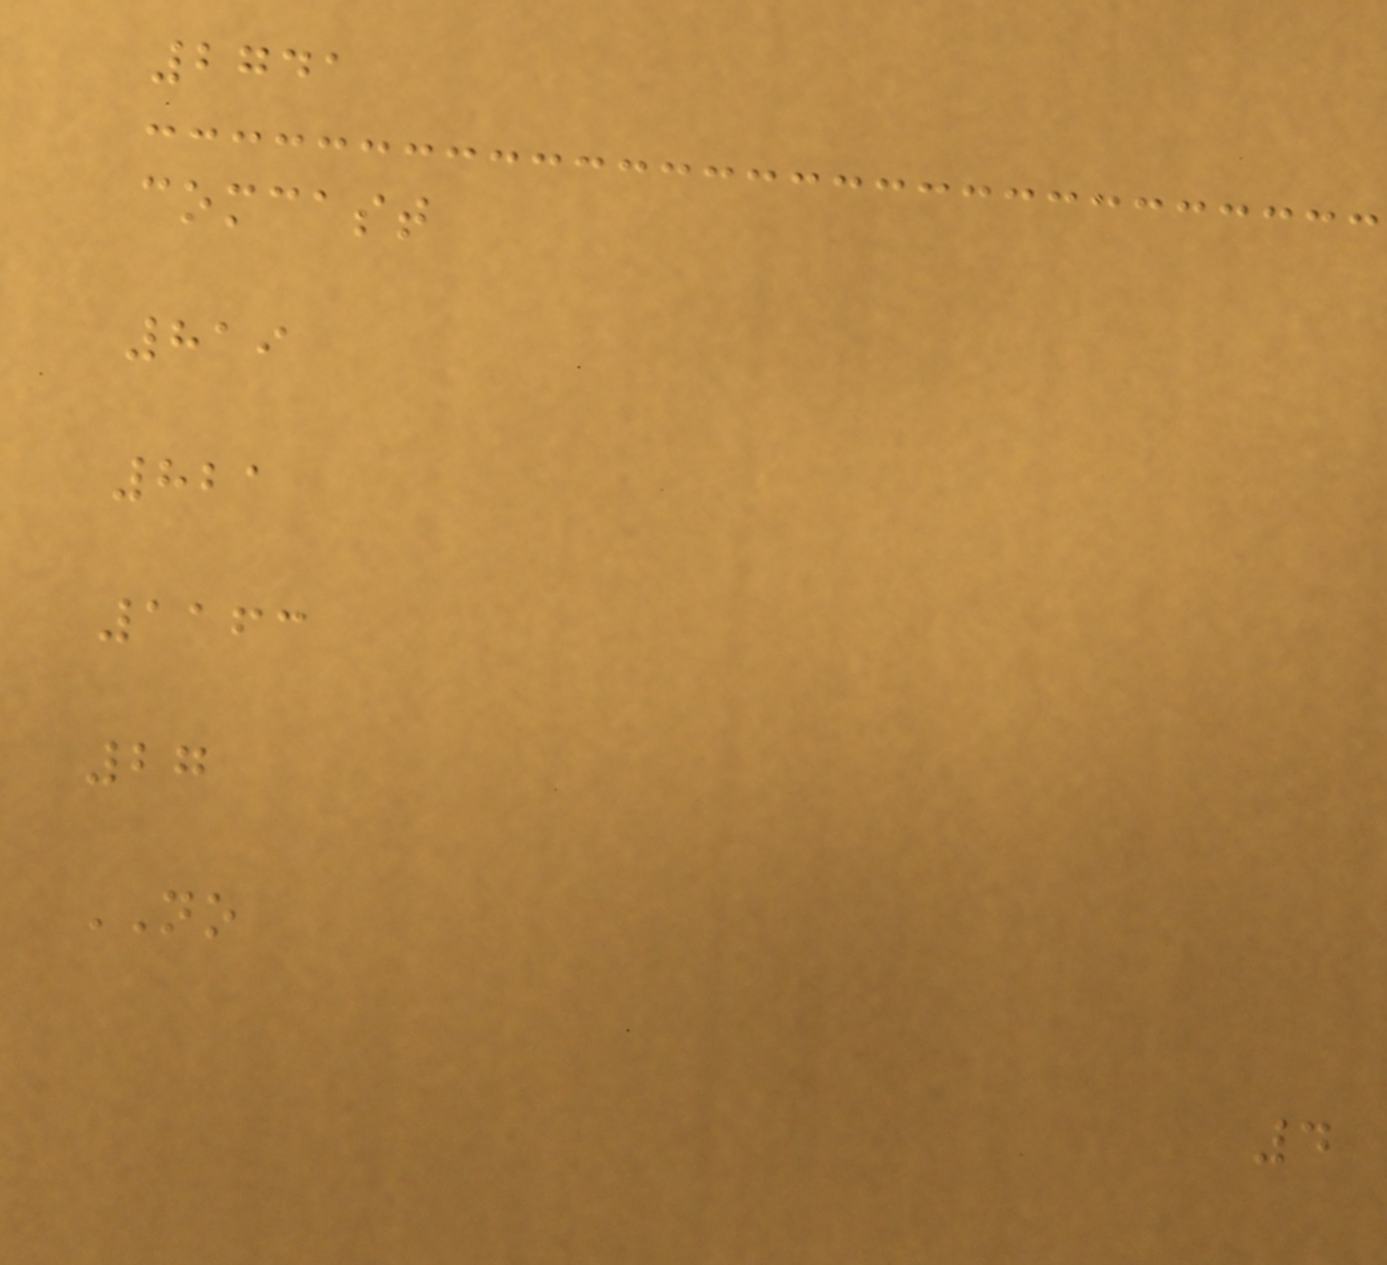2741
comcast
819
821
1163
27
NO
4
